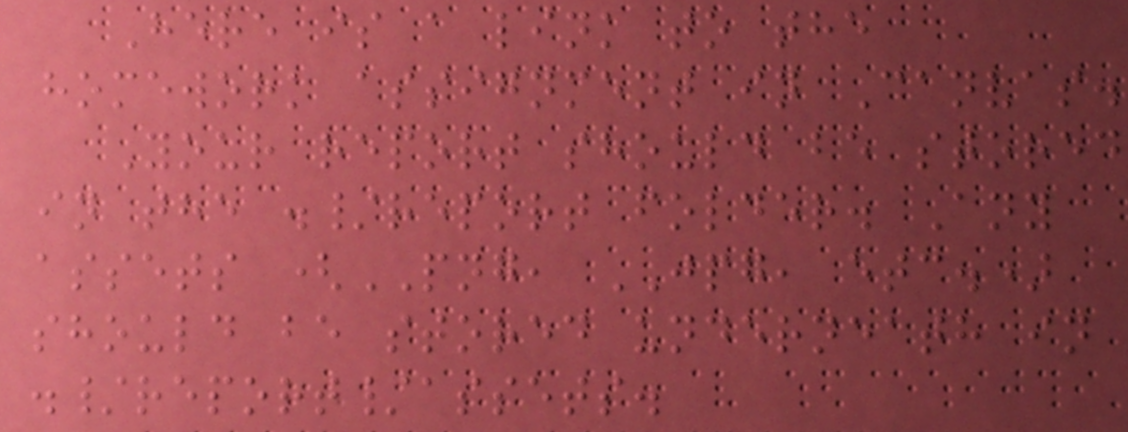Here is a link to the
homework assignment in Canvas.
Your report should be stored
in the ./report folder. Any
assets (PNG, JPG, etc.)
should be stored underneath in
./report/assets.
